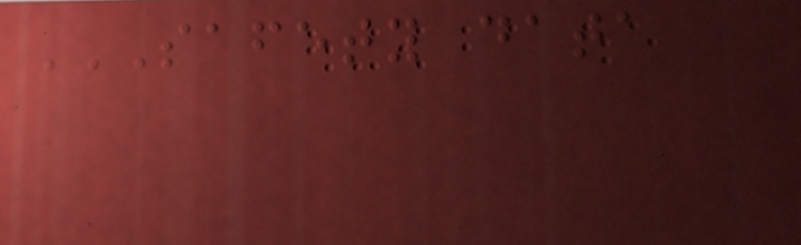SAFETY DATA
